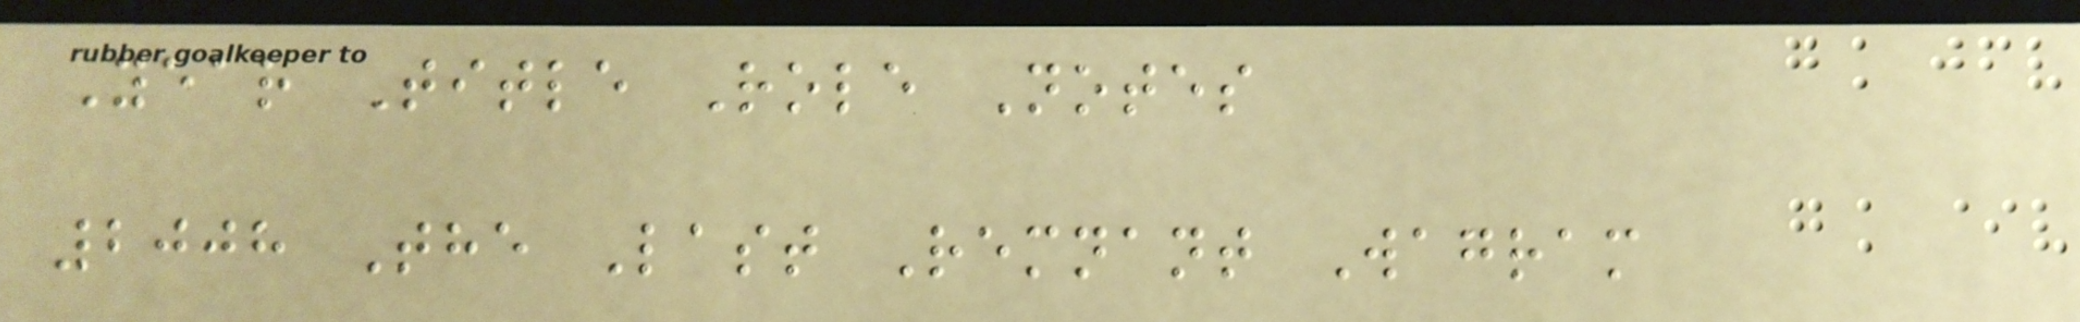Year Title Role Notes
2008 The Last Remnant Wagram
